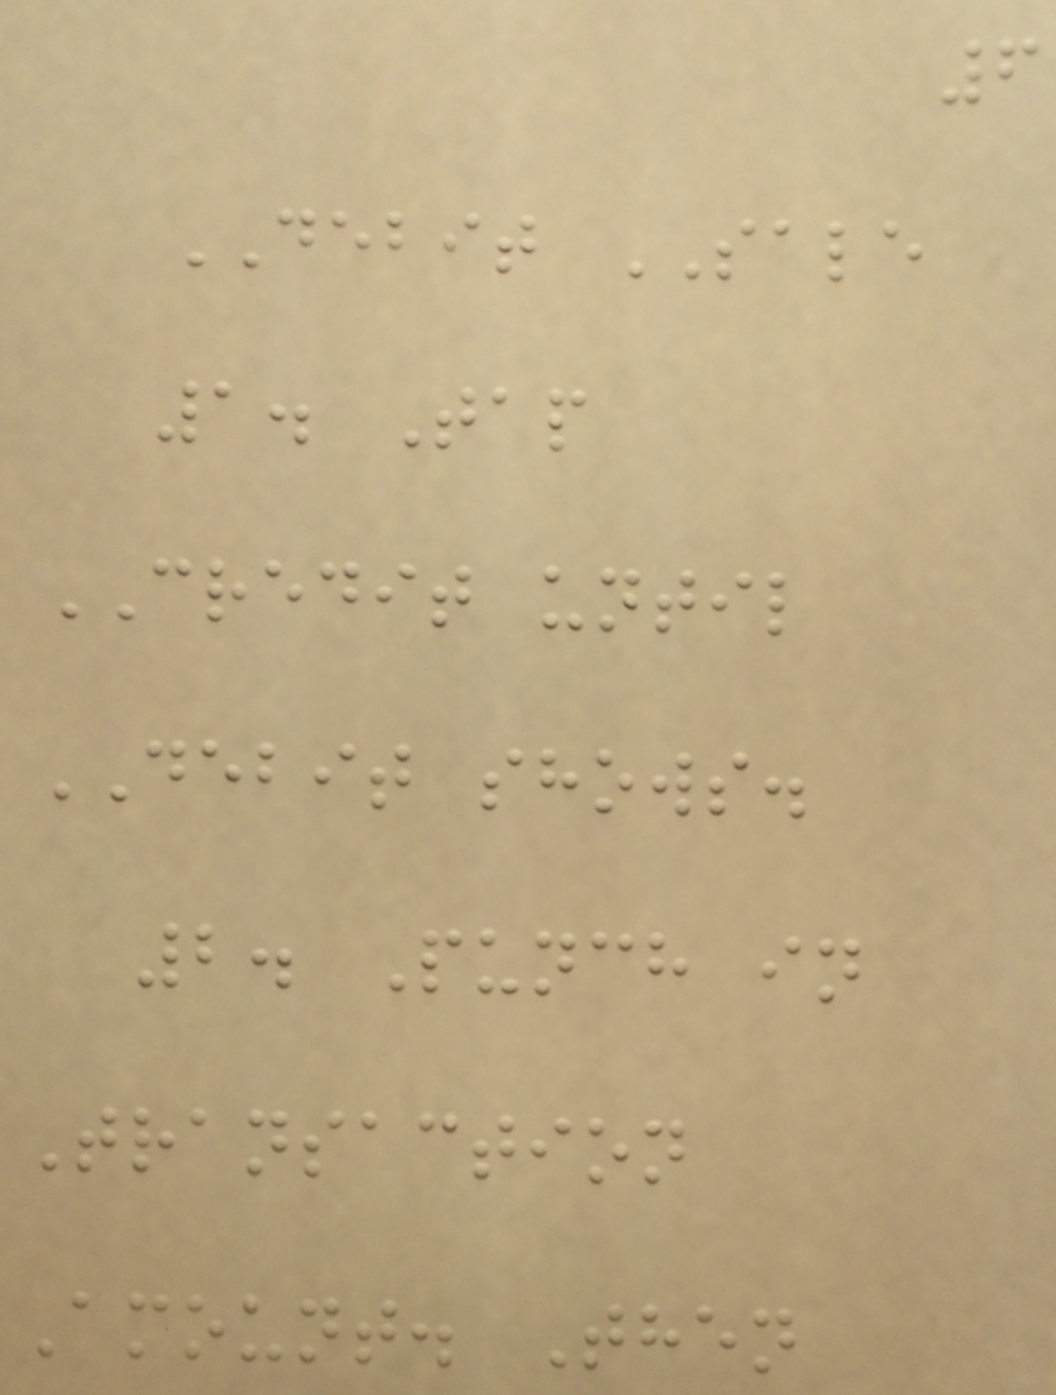6
DEBIT SALE
1. Tap
CREDIT until
DEBIT shows.
2. Punch in
Transaction
Amount. Then
